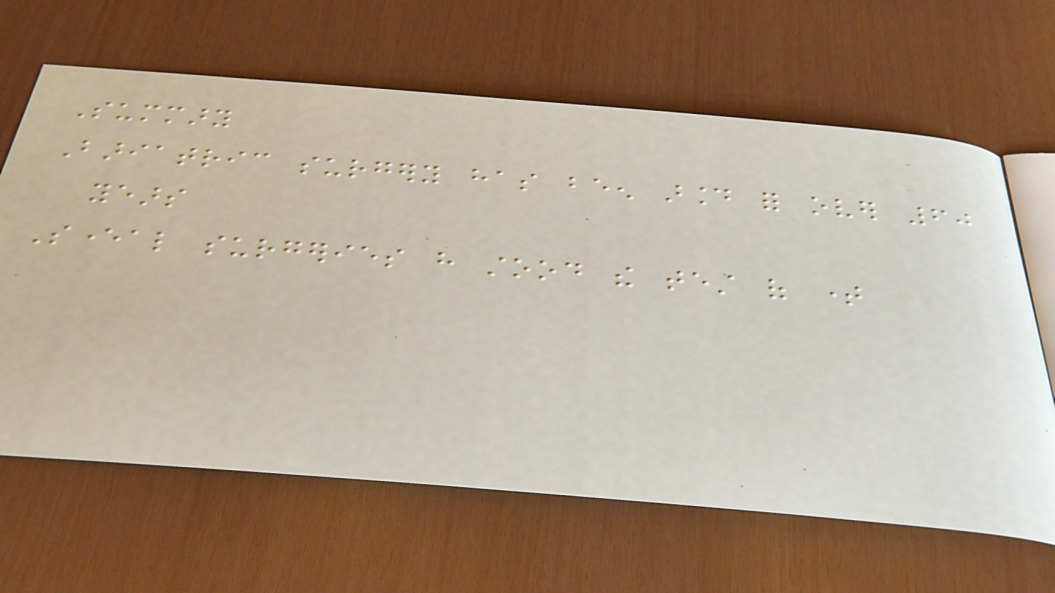Summary
Bariatric surgery has been around for over 60
years
Several surgeries have stood the test of time
